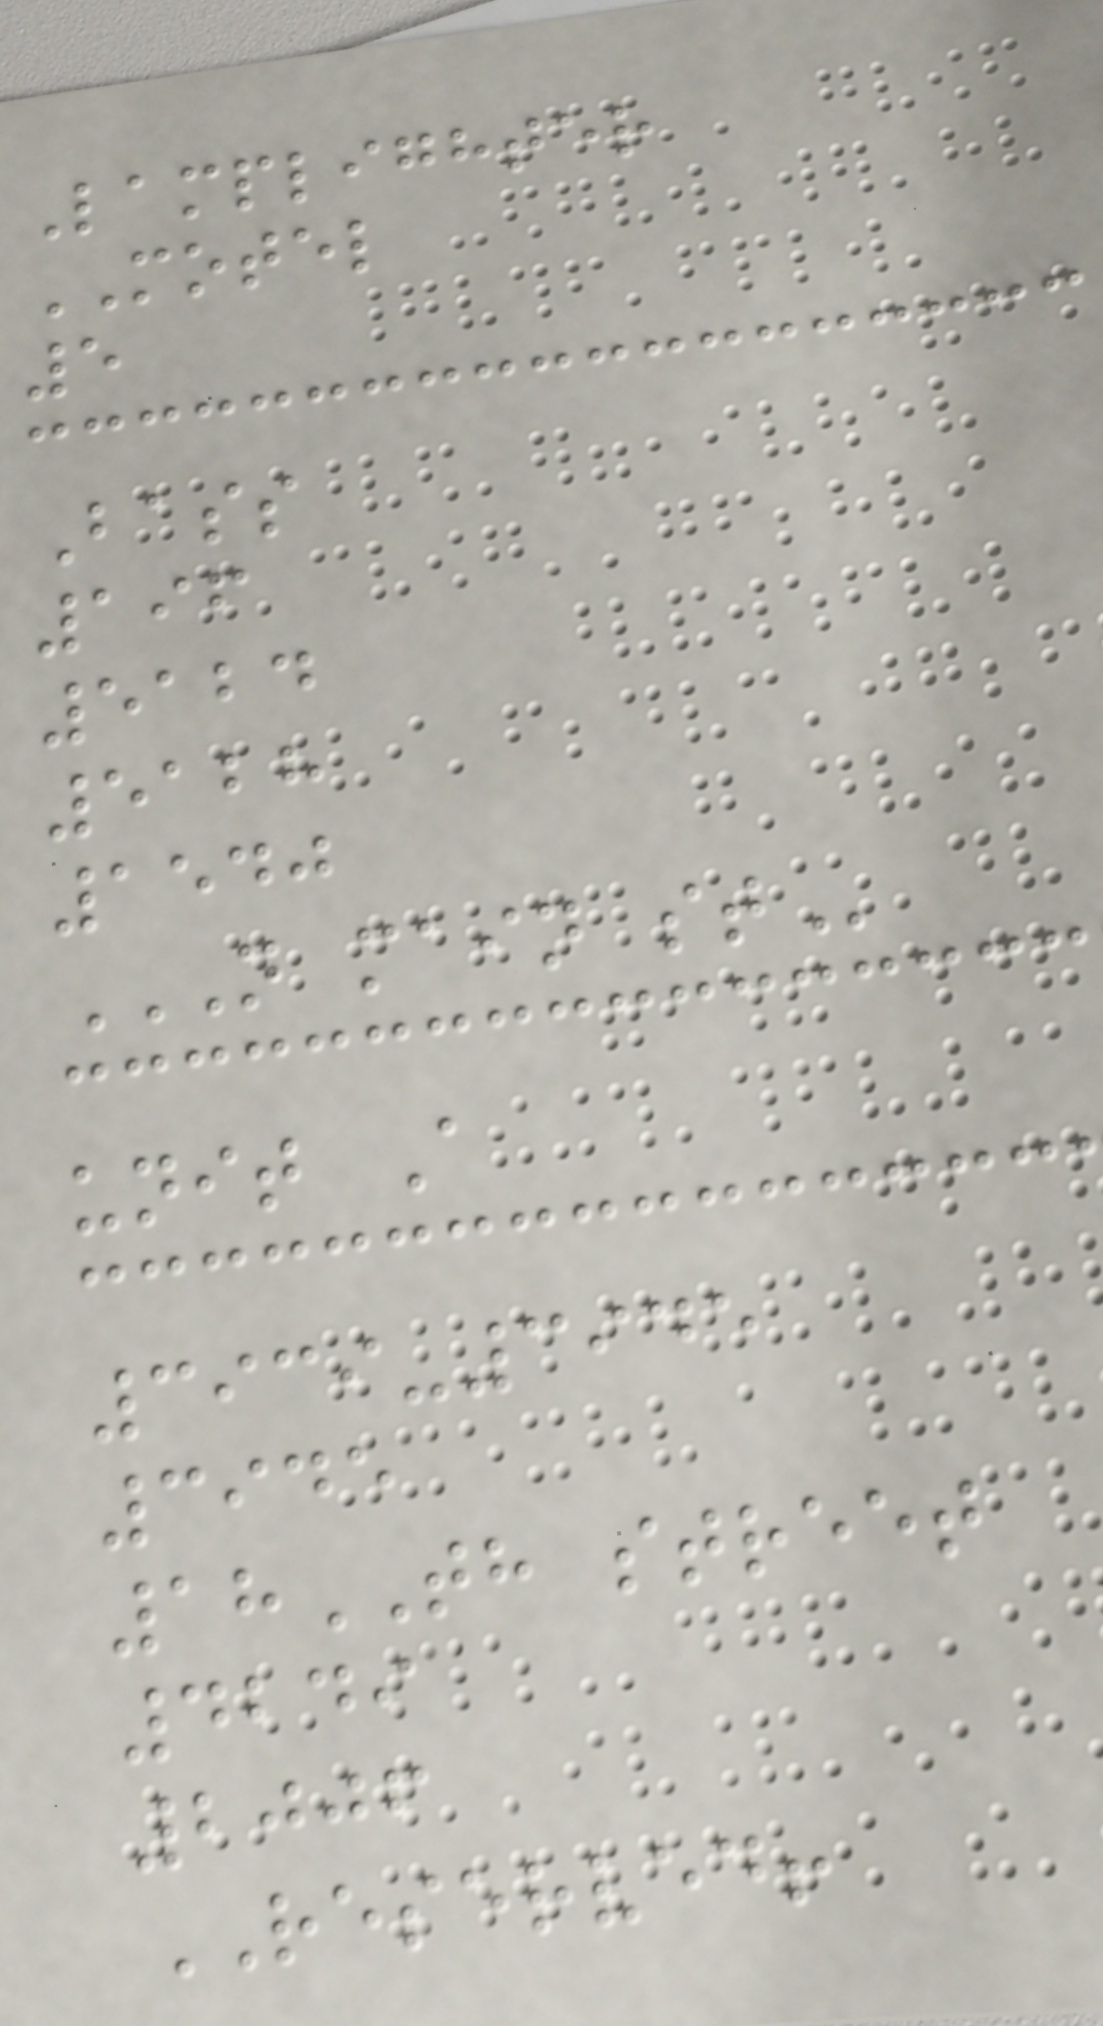Lamplighter
MOTEL
5
Bass
196
5124
5128
1540
N MAIN ST
unit A
3939-3945
3945
18TH street
4249
2006
RESERVED!
